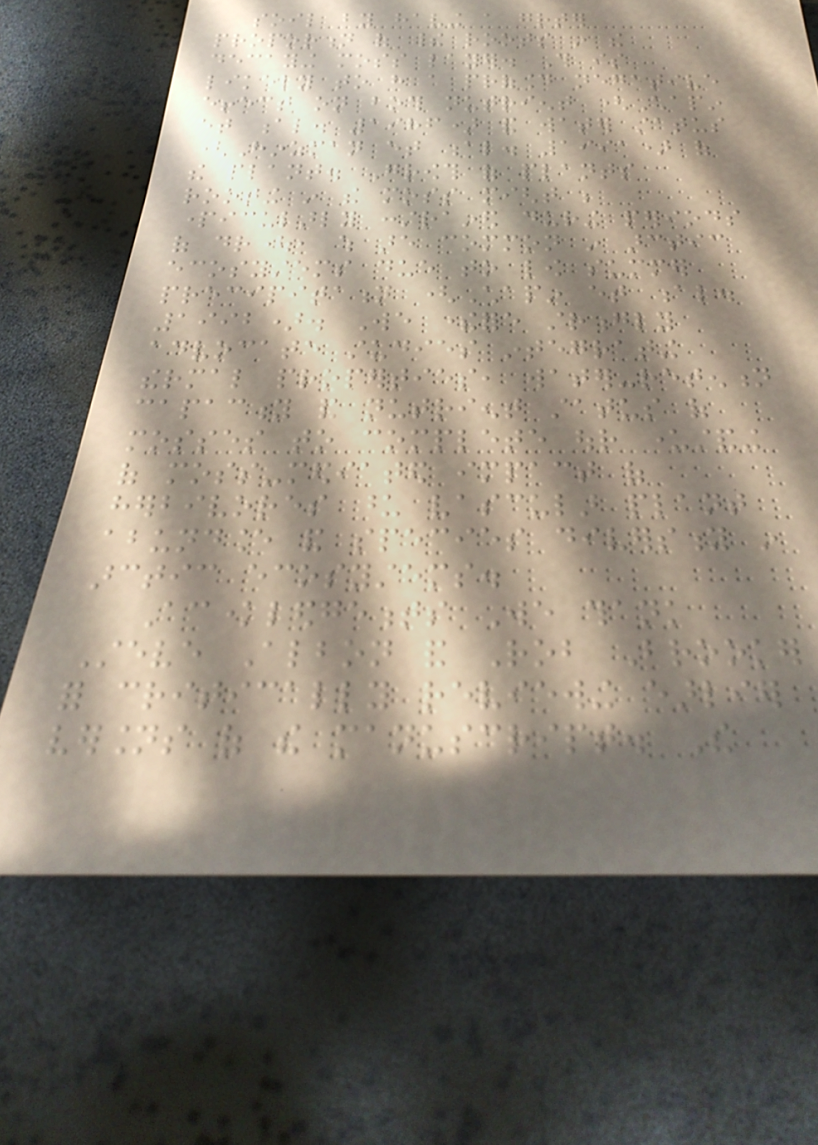soil by having a greater
proportion of their roots in the
decaying moss layer. This is
likely to have a profound negative
effect on both nutrient (Chapin
et al. 1986) and water status
(Hinzman et al. 1991) of
the plant. Growth of plants
rooting in the moss might be
particularly constrained during periods
of drought, which are common in arctic
ecosystems due to low summer
precipitation (Chapin et al.
1992). We therefore strongly
advocate studies integrating
thermal properties, water-retention
capacity and nutrient status of
mosses to complete our understanding
of moss-mediated impact of
herbivores upon vascular plant
abundance and species diversity in
arctic ecosystems.
Acknowledgements We thank
Steve Albon and Rob Brooker
for critically reviewing earlier
versions of the manuscript. The
